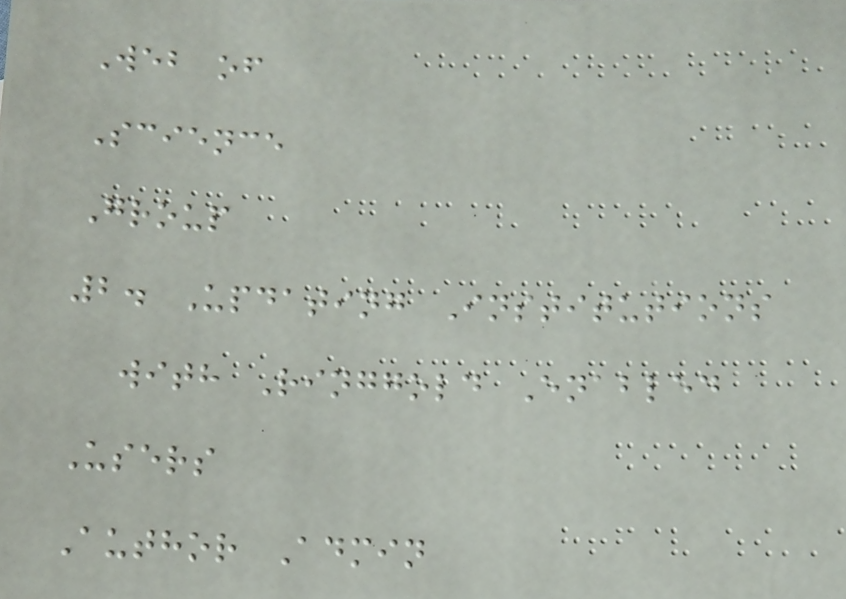Web of
Science
Group
2. Updating Institutions
with Ringgold Enabled
Users
Author Admin
